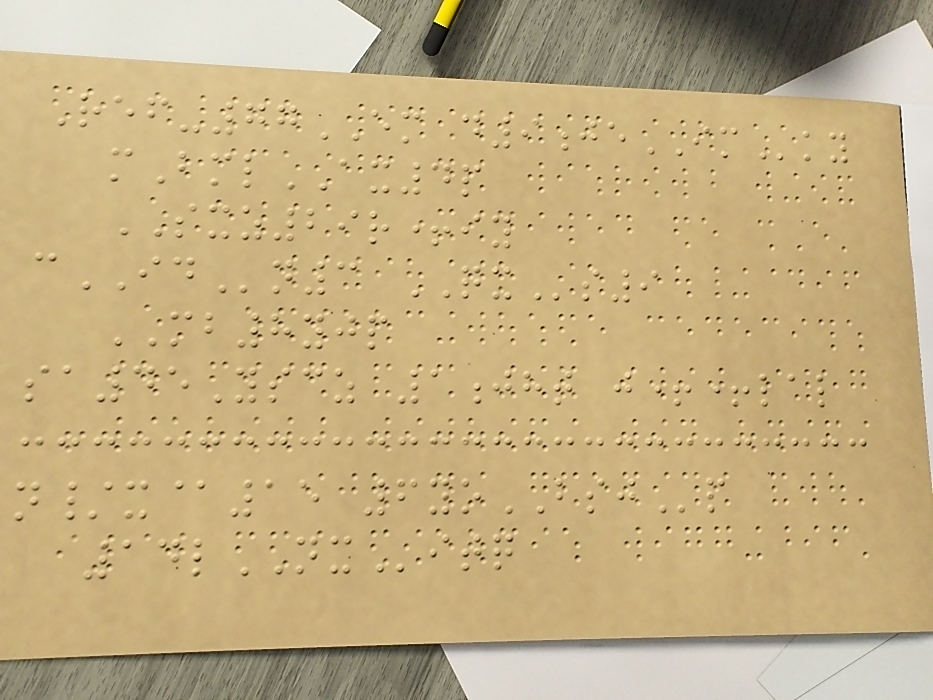Ref-77EM d9jeIMky
mBmlAX4p
SXZ29r+iy
cIDn3 QXs9
MB8yjp
sa45Yscz 1jht j++lal
n/x@15 6yoBSJp
14lNXitq
